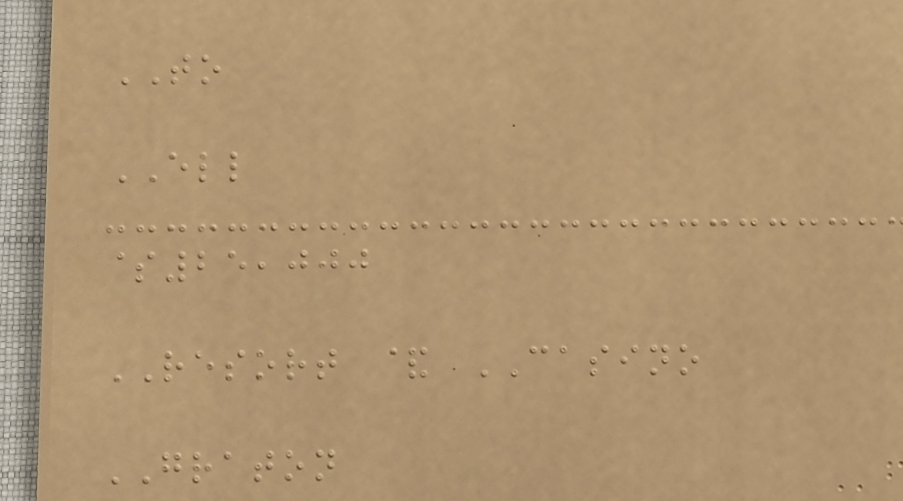TO
ELL
$25,000
RESORT & CASINO
GRATON
